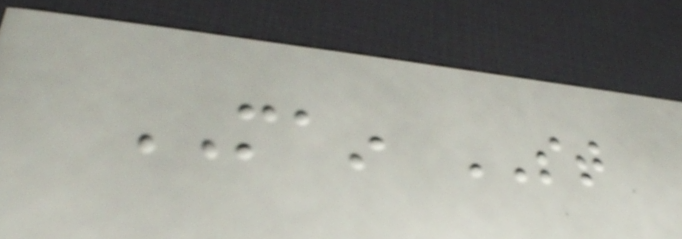MAIN ST
